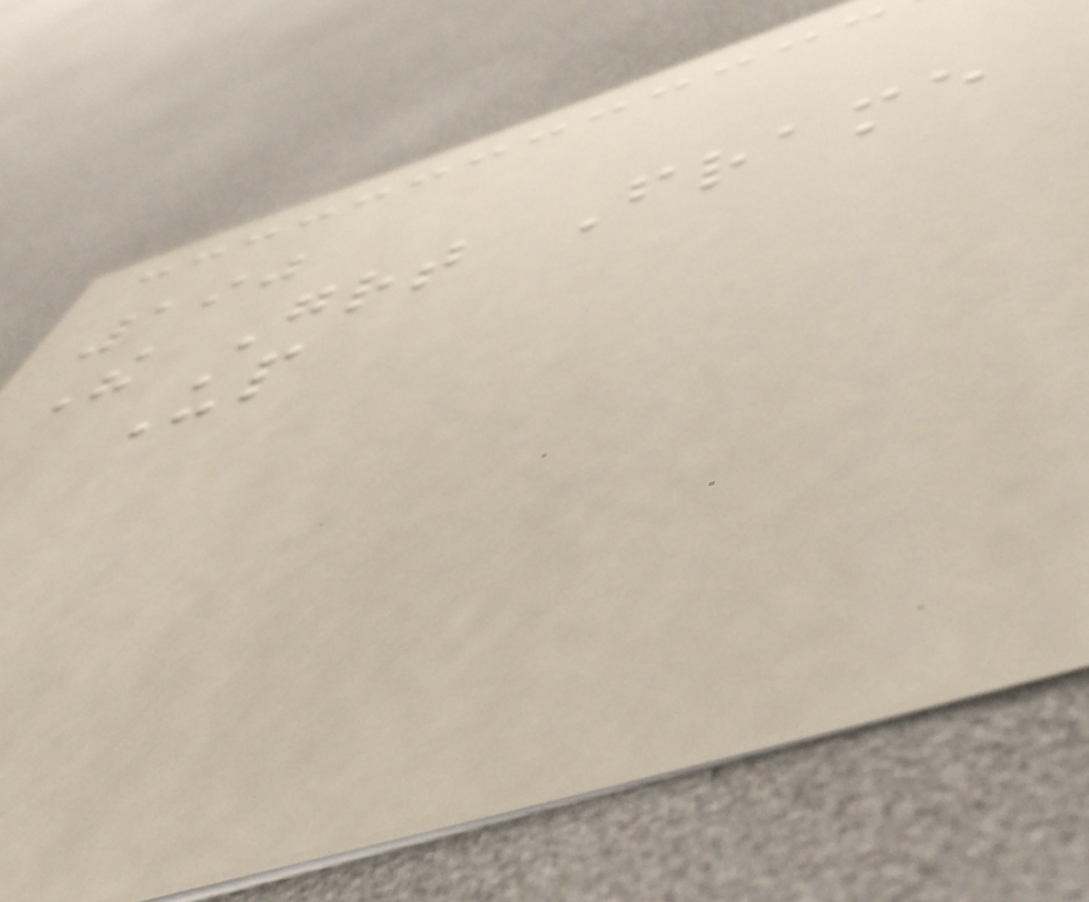190
The Great Frame
Up
